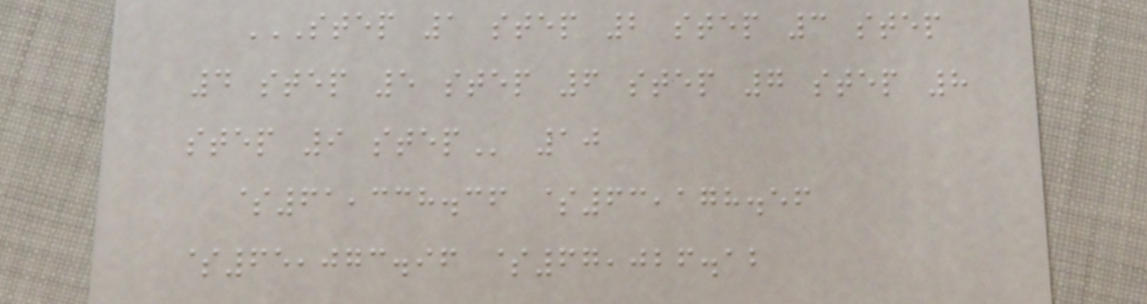STEP 1 STEP 2 STEP 3 STEP
4 STEP 5 STEP 6 STEP 7 STEP 8
STEP 9 STEP 10
$61,338.36 $63,178.56
$65,073.96 $67,026.12
